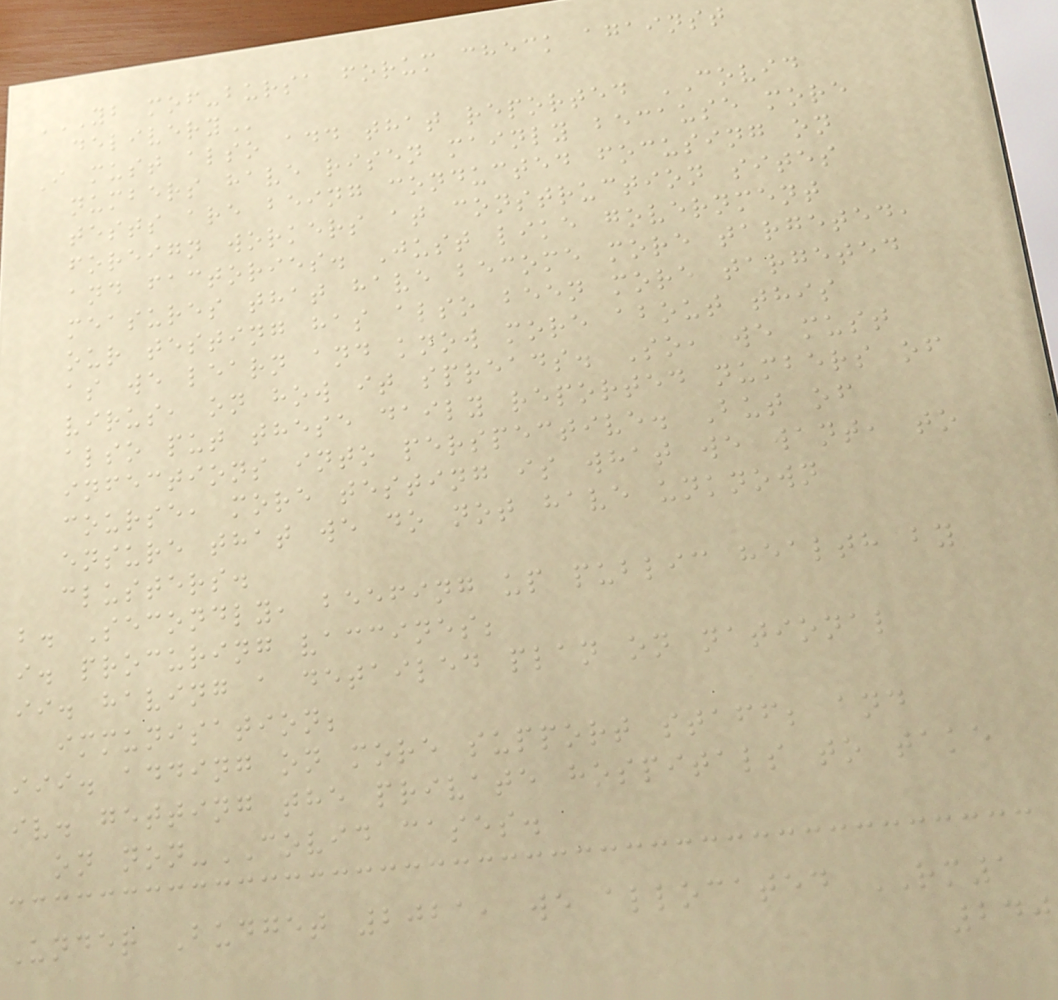YB MOF-BURSA FORUM CHECK AGAINST
DELIVERY
I must also add that reported COVID
numbers have risen mainly because more
tests are being conducted focusing on
foreign workers at construction sites
and factories. Just like government
measures that have become more targeted,
our testing has also been more targeted
as we learn and know more about this
virus, on how it spreads. So, we must
also put these daily reported numbers of
infections into perspective. But of
course, more testing is what we want, to
ensure that we do not have unknown
clusters.
b. Secondly, beefing up public health by
i. procuring vaccines;
ii. having a detailed plan on national
immunisation;
iii. adding on more support staff; and
iv. getting the private hospitals to take
on non-COVID cases.
Under Budget 2021, we allocated RM1
240
